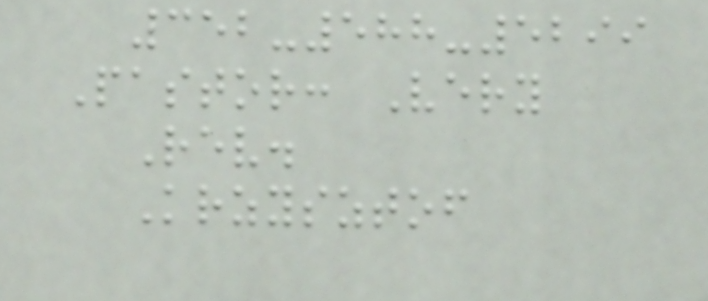352-588-5299
Pastor: Very
Rev.
Krzysztof
